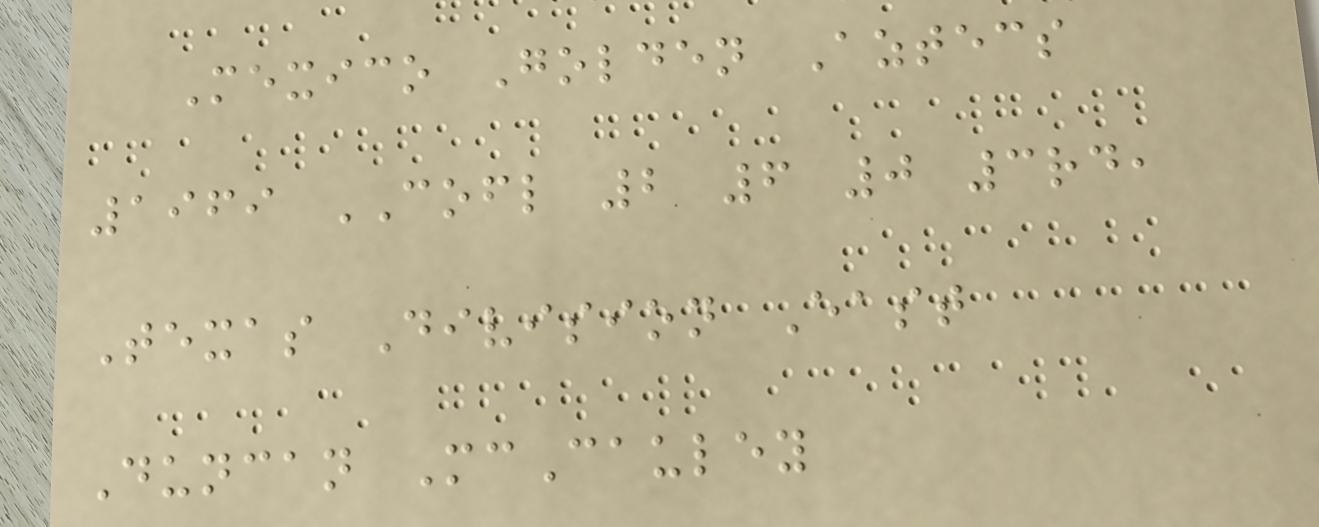Mexico Golden Aztecs
1969 COFL 2 6 0 3rd,
Texas Division East
Duncan McCauley
